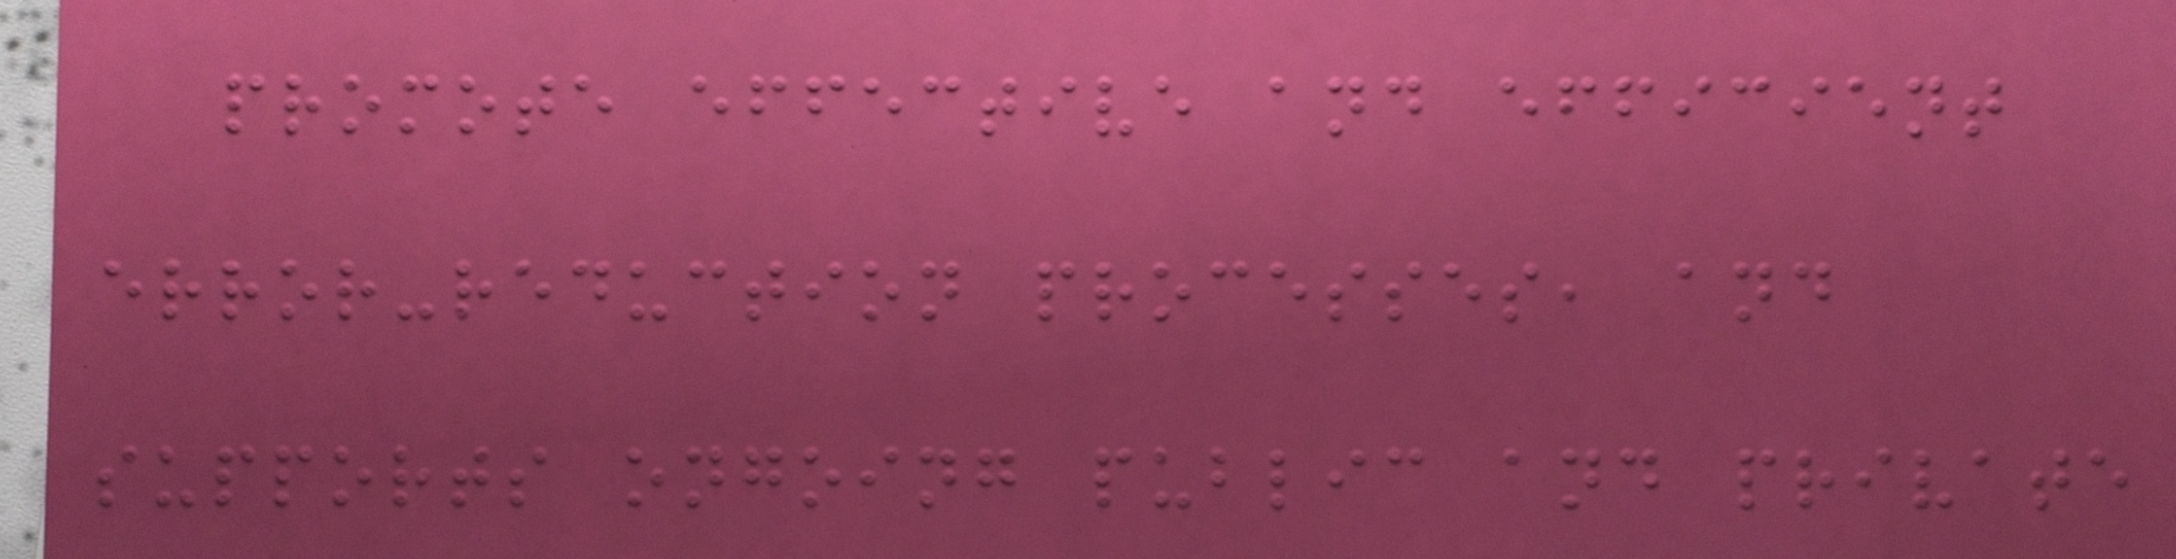promote effective and efficient
error-reduction processes, and
supports ongoing public and private
